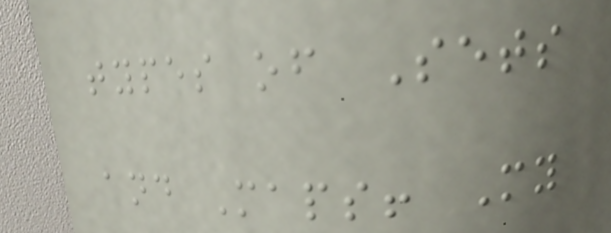types of Sets
and Maps! My
